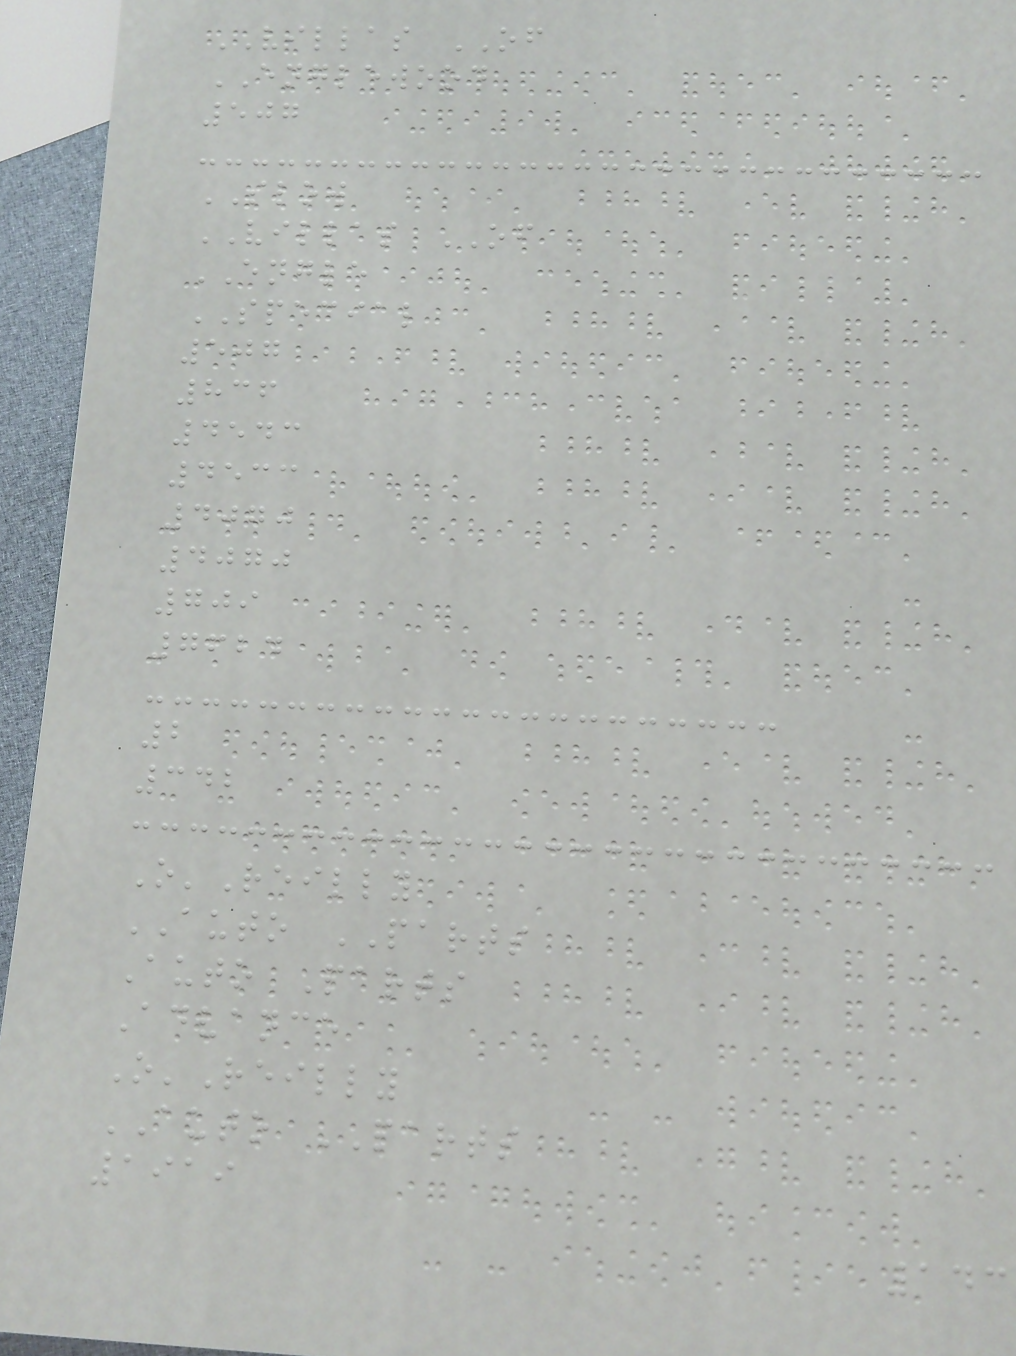VILLAS OF
ENGLEWOOD
507
SLOW
VILLAS OF
ENGLE
SPECIAL
507
836
4543
4533
4070
4070
709
7624
2
342
O'Reilly
AUTO PARTS
Auto Parts
Advance
O'Reilly
AUTO PARTS
1919
143
